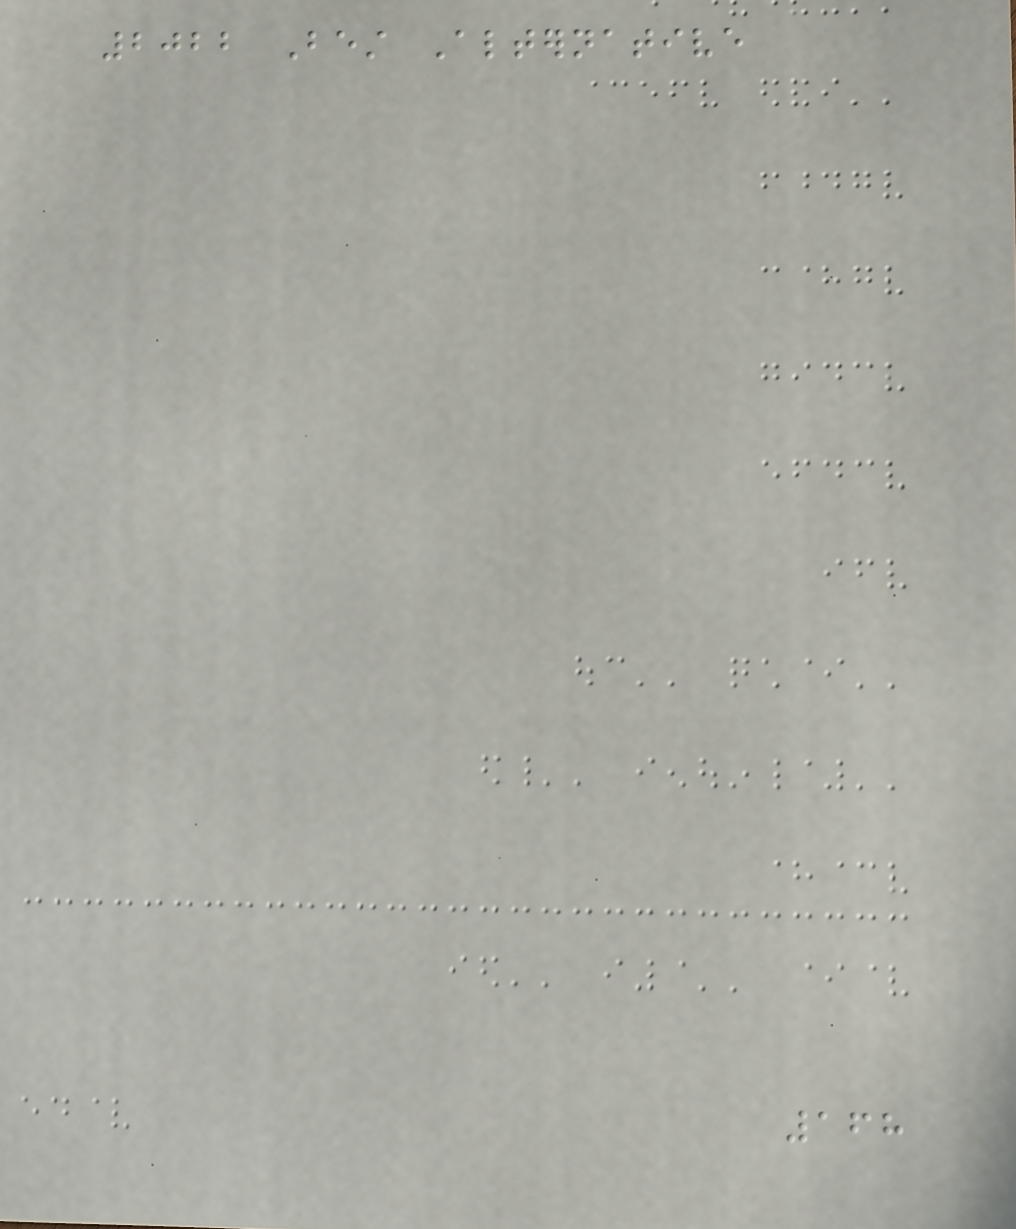2022 Best Alternative
168
